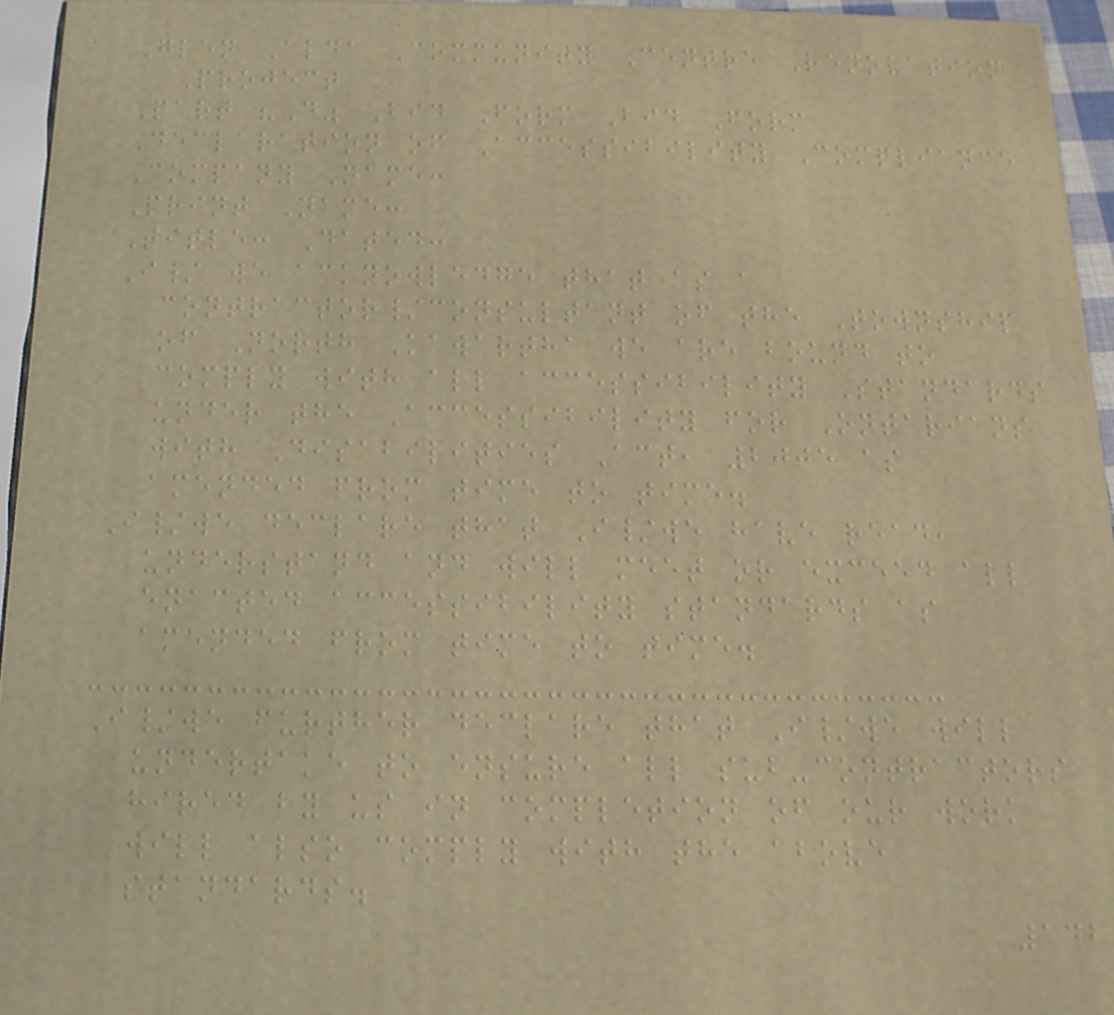Glen Alda Community Centre Renovation
Project
Part "D" Bid Form Bid Form
Declaration of Accessibility Compliance
Company Name:
Print Name:
Title: Dated:
I/ we acknowledge that as a
contractor/consultant of the Township
of North Kawartha we are bound to
comply with all accessibility Standards
under the Accessibility for Ontarians
with Disabilities Act, 2005 as
amended from time to time.
I/we declare that I/we have read,
understand and will meet or exceed all
enacted accessibility standards as
amended from time to time.
I/we further declare that I/we will
undertake to ensure all sub-contractors
hired by us in completion of our work
will also comply with the above
standards.
142
